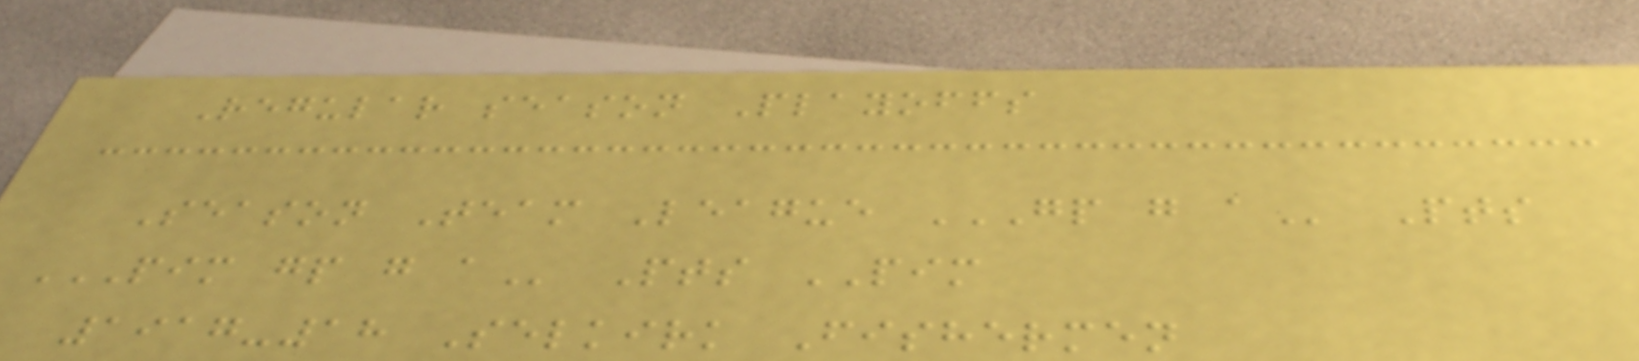Regular season Playoffs
Season Team League GP G A Pts
PIM GP G A Pts PIM
1917-18 Selkirk Fishermen
